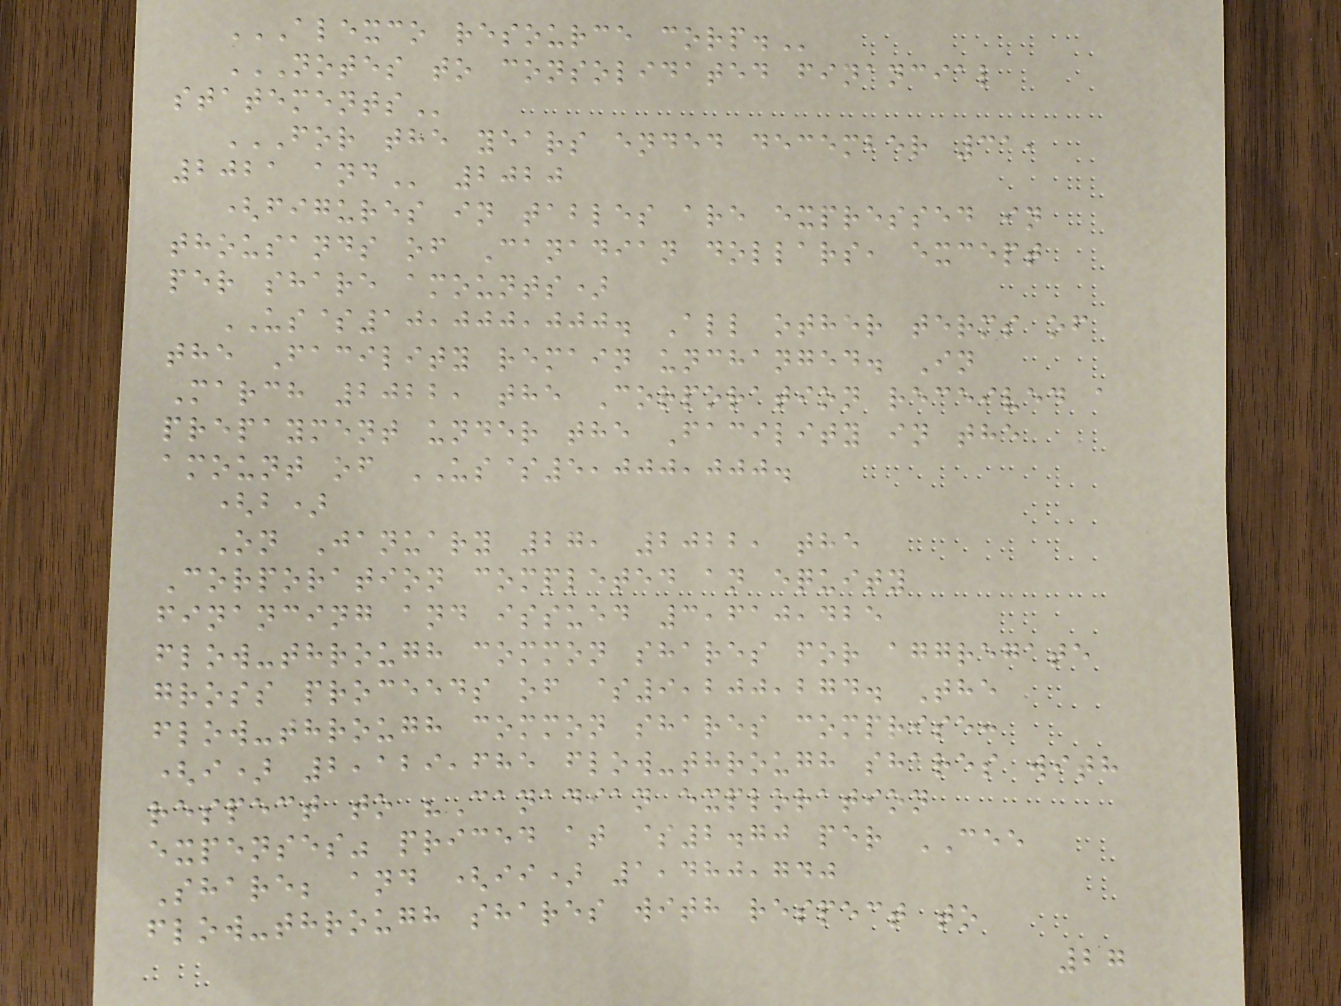ALEXCO RESOURCE CORP.
NOTES TO CONSOLIDATED FINANCIAL
STATEMENTS
FOR THE YEARS ENDED DECEMBER 31,
2021 AND 2020
(figures in tables are expressed in
thousands of Canadian dollars, except
per share amounts)
US$10,000,000. All other terms of
the Facility remain unchanged. In
March 2022, the Corporation received a
prepayment under the Facility in the
amount of US$5,000,000.
(b)
On January 27, 2022, the
Corporation completed an equity
financing and issued 3,610,425
flow-through common shares for aggregate
gross proceeds of $9,200,274. The
flow-through common shares comprise:
(i) 2,129,685 flow-through shares with
respect to "Canadian exploration
expenses" priced at $2.70 per CEE
Share; and (ii) 1,480,740
flow-through shares with respect to
27
